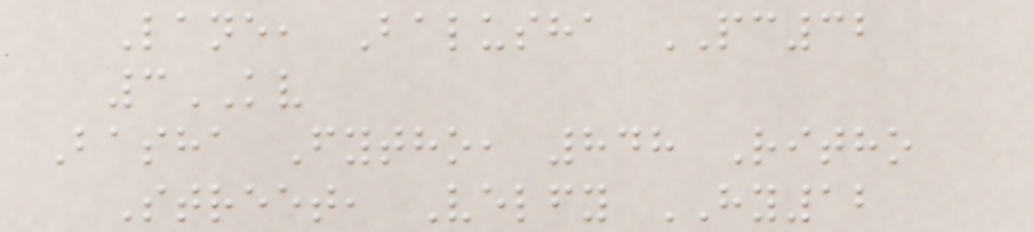Lane, Balusha PC32
3KV
Basha Fytho, 848 Ritho
Street, Velfy HY12
